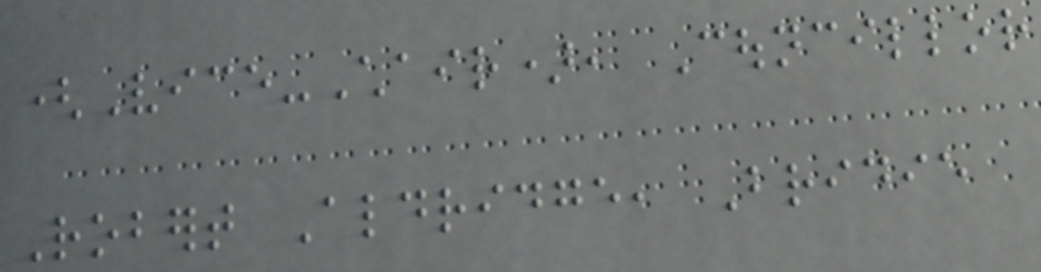(Vice-Chair), Councillor
Robert Aldridge, Bridie
